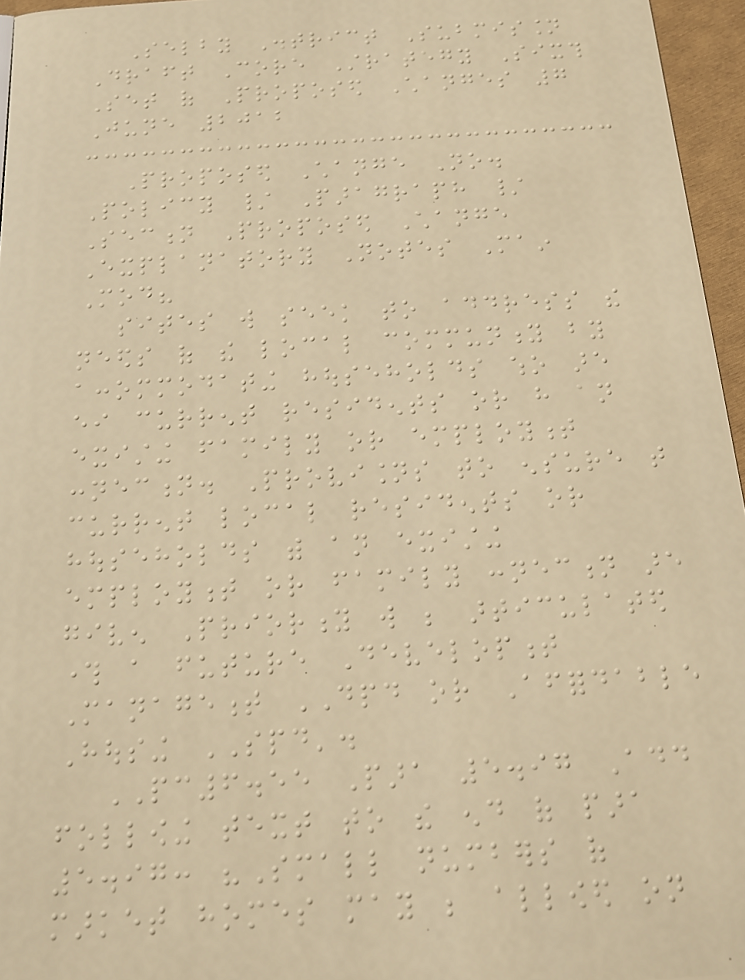Selby District Submission
Draft Core Strategy Sixth
Set of Proposed Changes 7
June 2012
Proposed Change No.
Policy / Paragraph /
Section Proposed Change
Explanatory Notes Main
Mod?
sites will seek to address the
needs of the local community by
accommodating households who are
either current residents or have an
existing family or employment
connection. Provisions to ensure that
current local residents or
households with an existing
employment or family connection are
given Priority will be articulated
through a future Development
Management DPD or Affordable
Housing SPD'.
PC6.55 Para 5.97 Add
following text to the end of para
5.97: "Small numbers of
market homes may be allowed on
